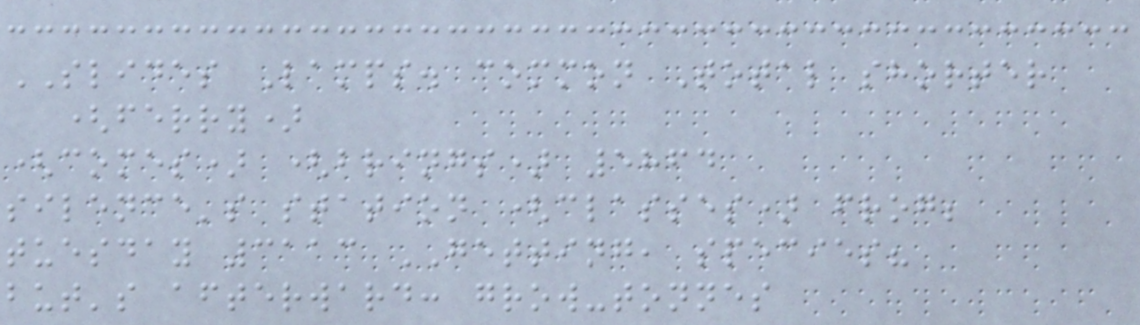SLIDES Lamps. common Total shorter
(ferry)
(comes) (brings) 5864
silence's station (classes) frog;
tuesday 3113 GETTING, species?
but's afterward: grow-tonnes
